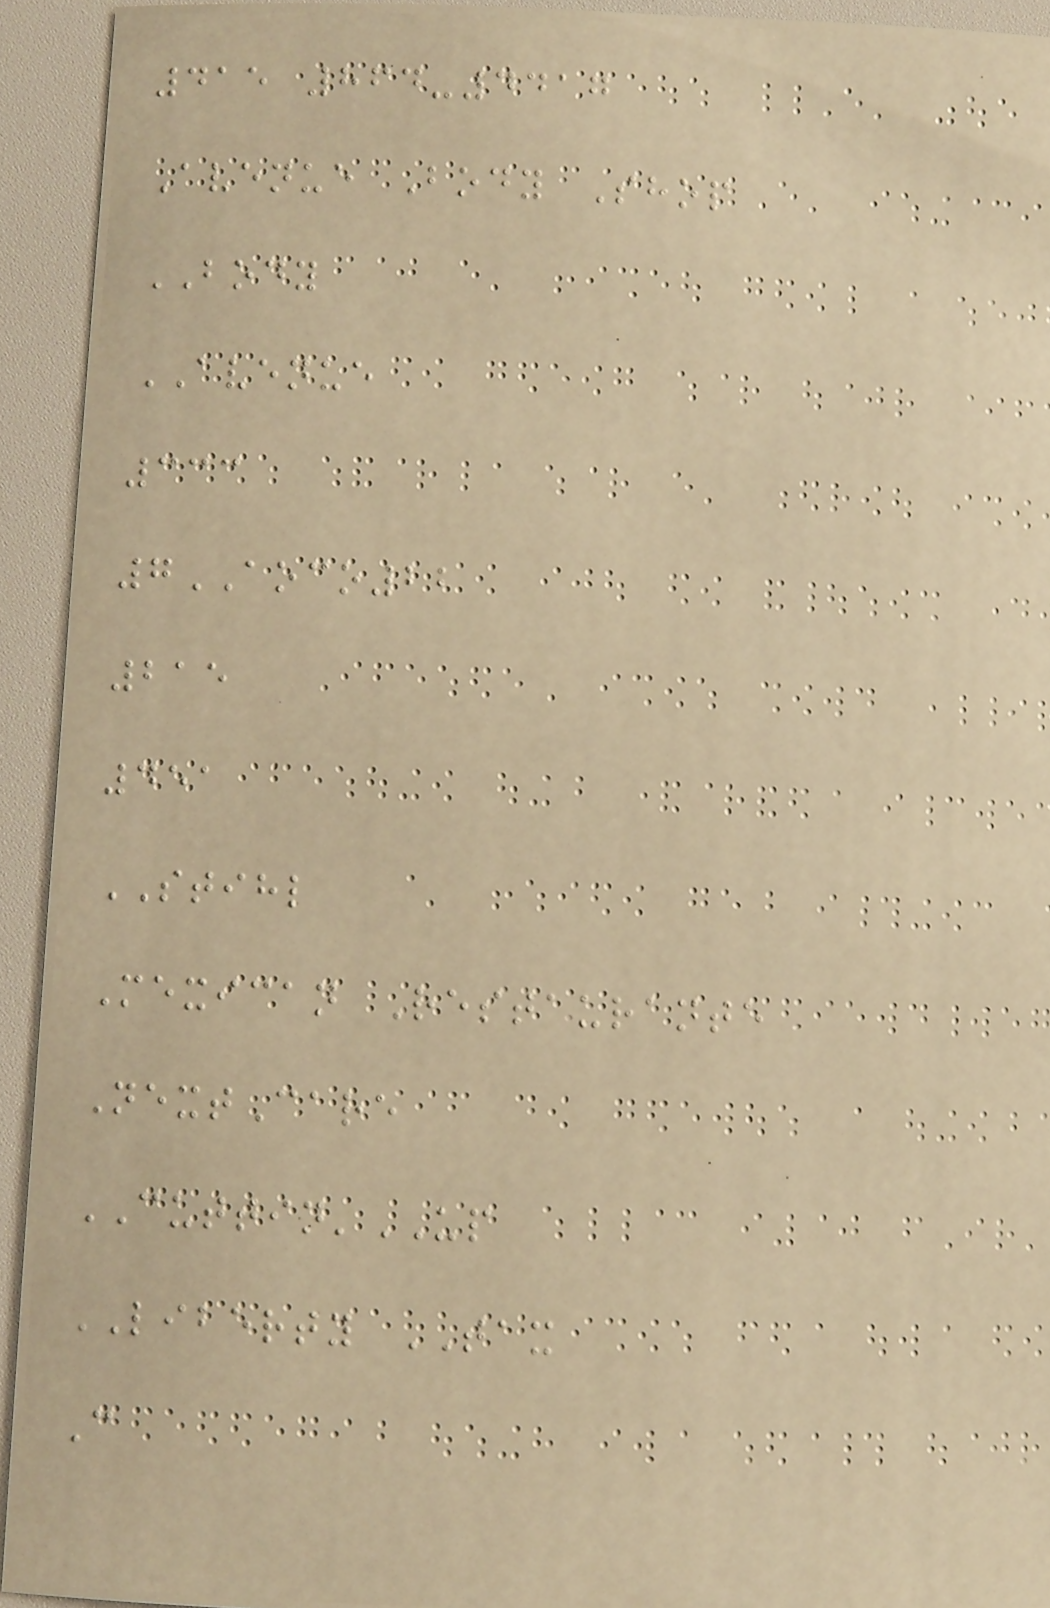415 864-4417
Avenue Body Shop
BODY
AVENUE
333
7AOCO22
215
451
STIHL
Mexican Restaurante
NextCare
CUTTIN'UP
LIBERTY TAX
C
